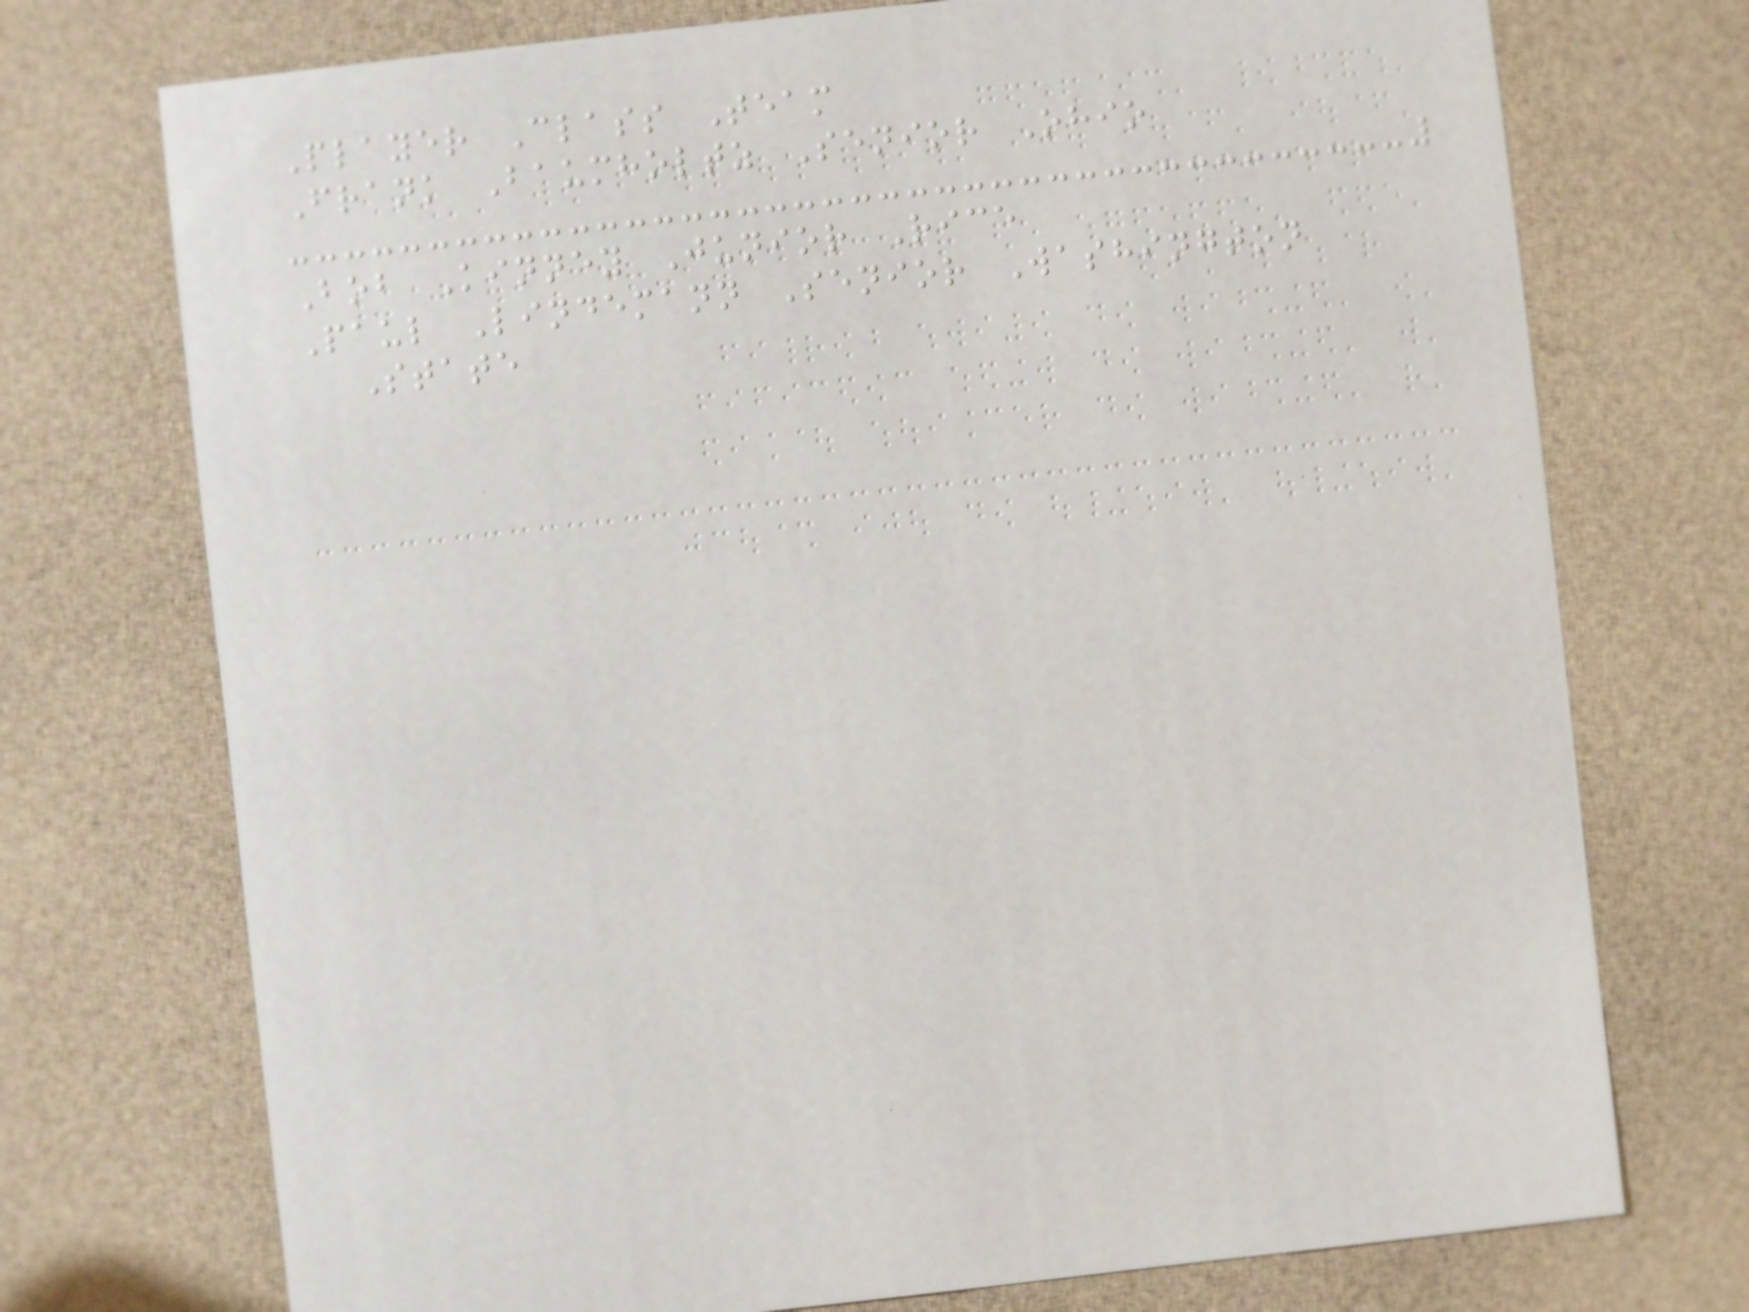Player Class Team
Frank Baumholtz Senior Ohio
Bob Kinney Junior Rice
Paul Lindemann Senior Washington
State
